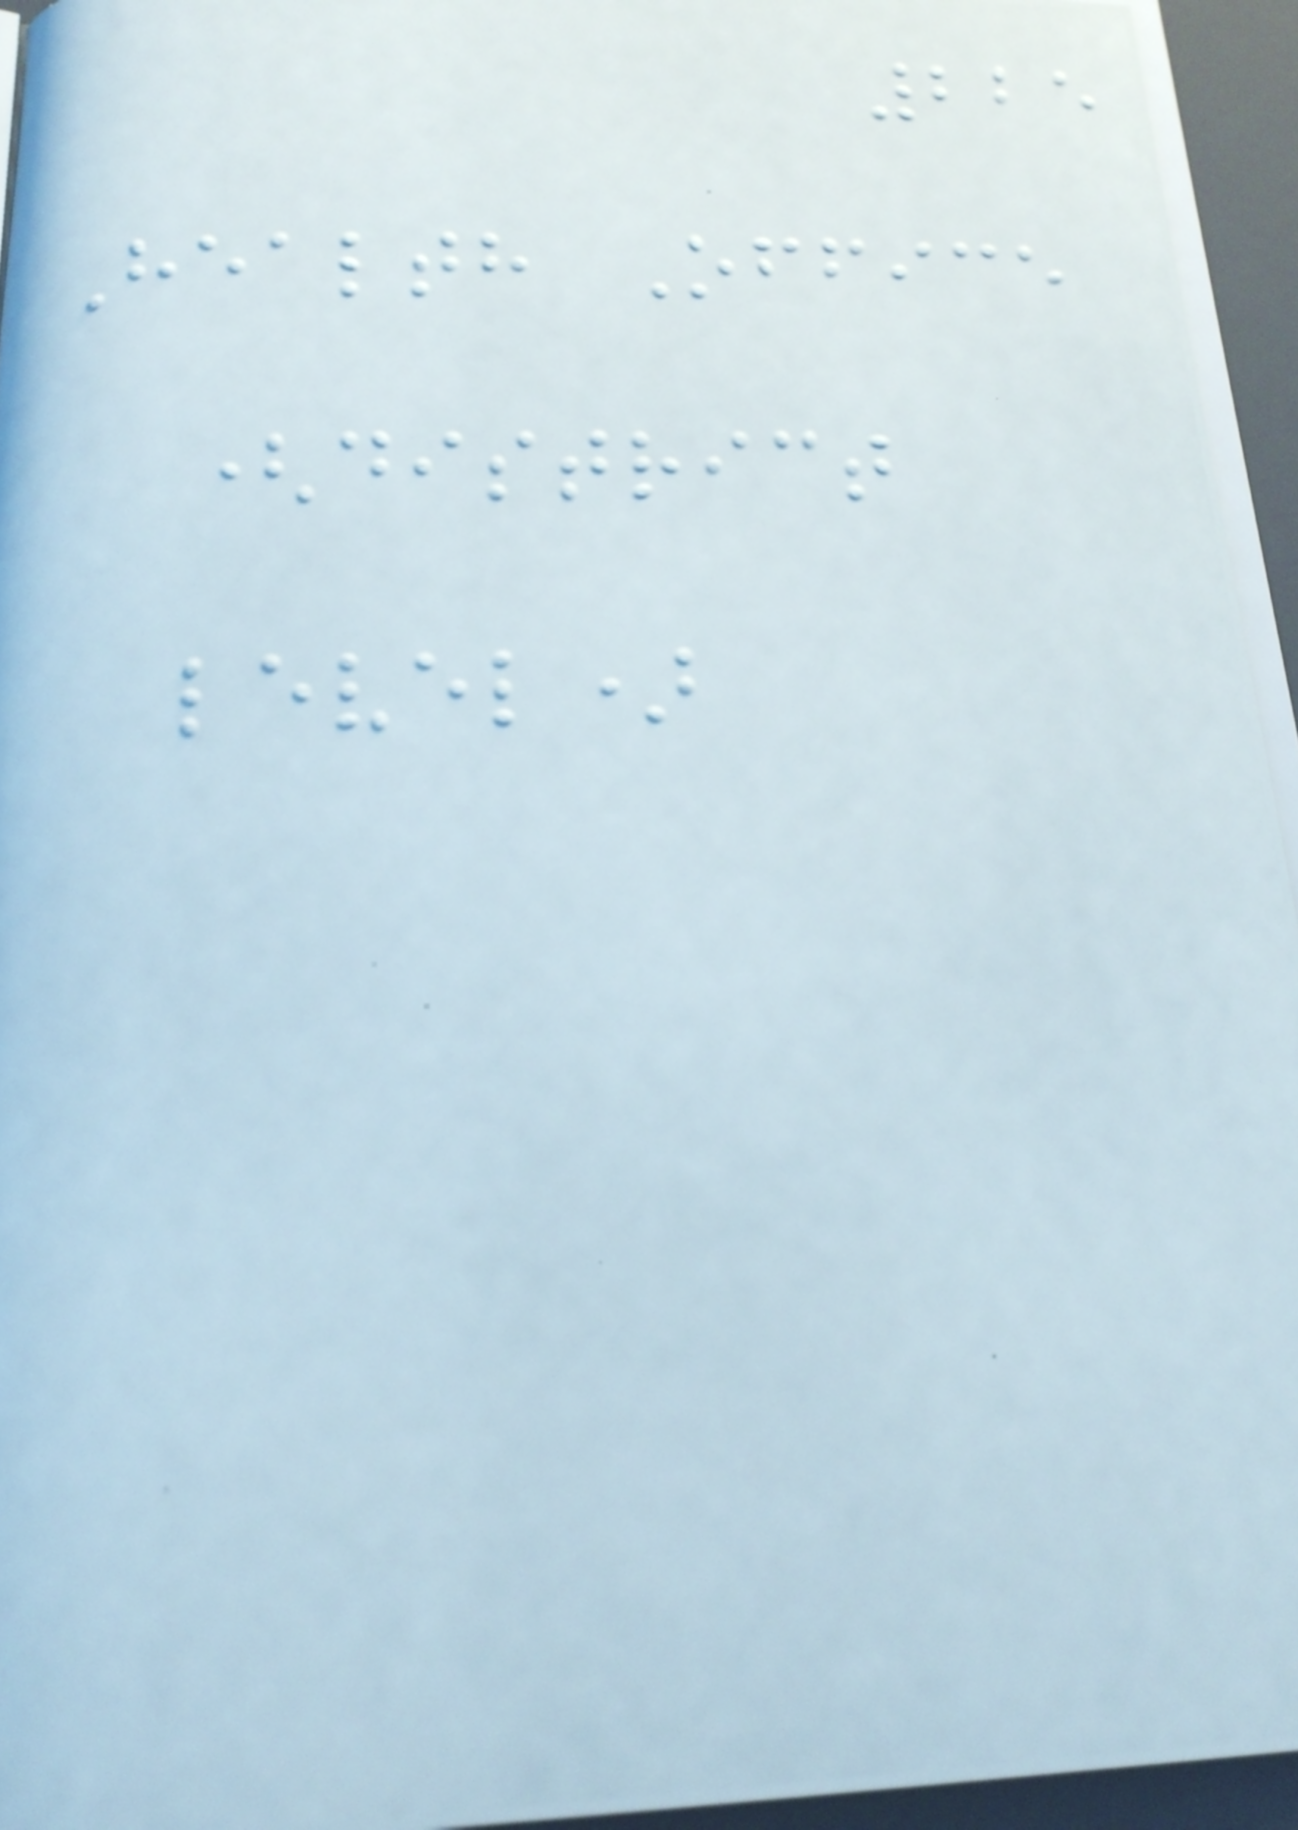225
Health Office
(district
level)
